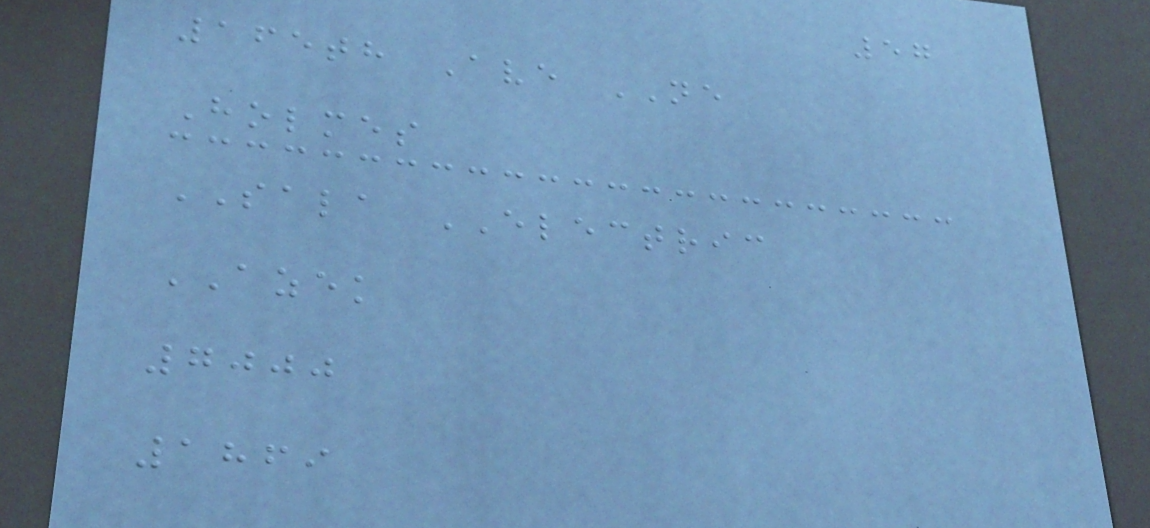57
165th Ave NE
Holmes
SALA ELECTRIC
AZEK
7000
1869
